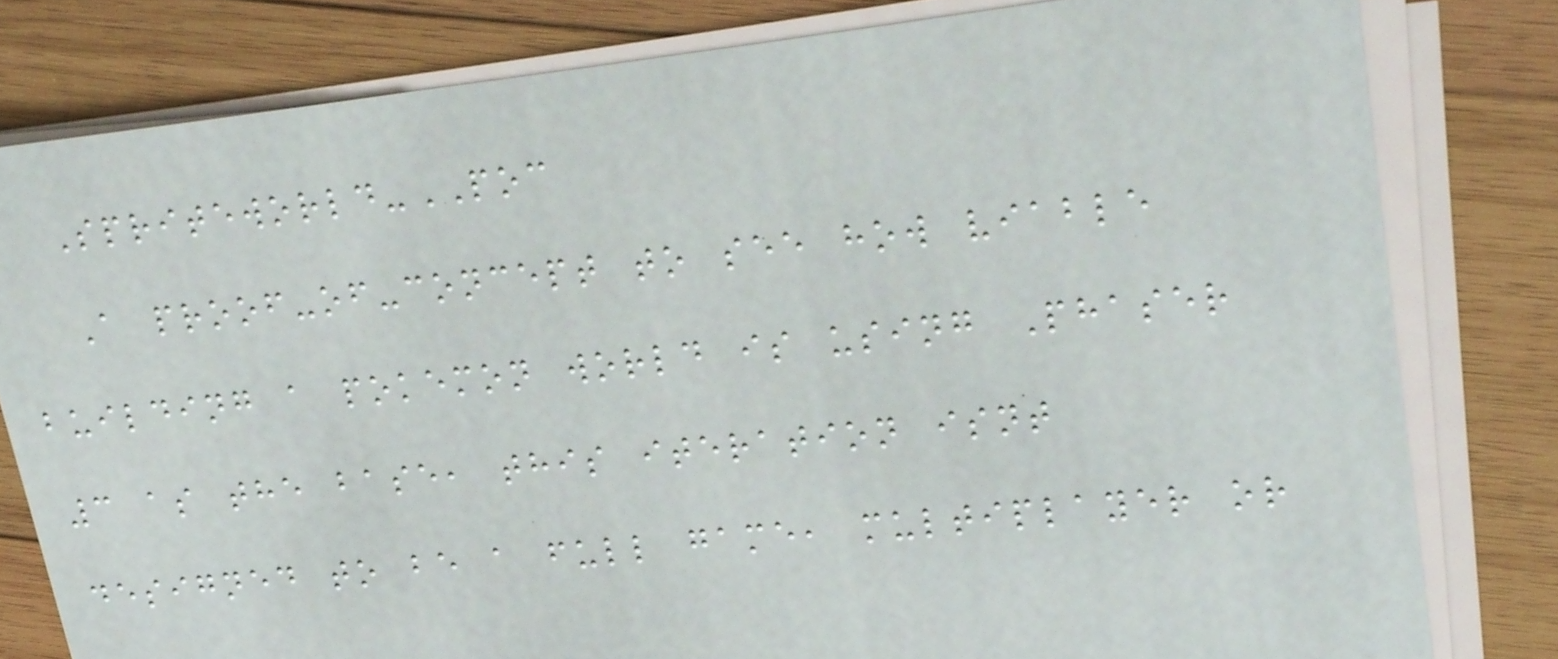Spriteworld-POC
A proof-of-concept to see how viable
building a pokemon world is using Phaser
3 as the base, this iteration isnt
designed to be a full game, multiplayer or
